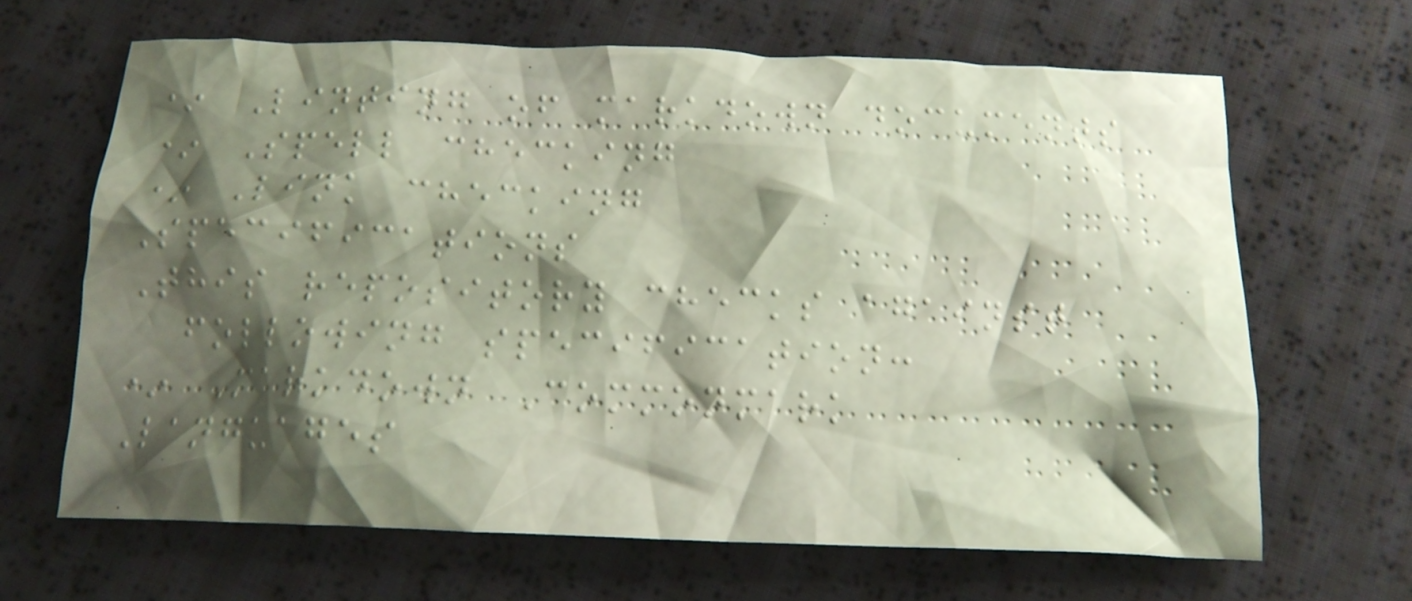* Linting of markdown documents
* Spell checking
* Link checking
Specifications
This repository checks against
following specification:
* Markdown Commonmark
Languages
